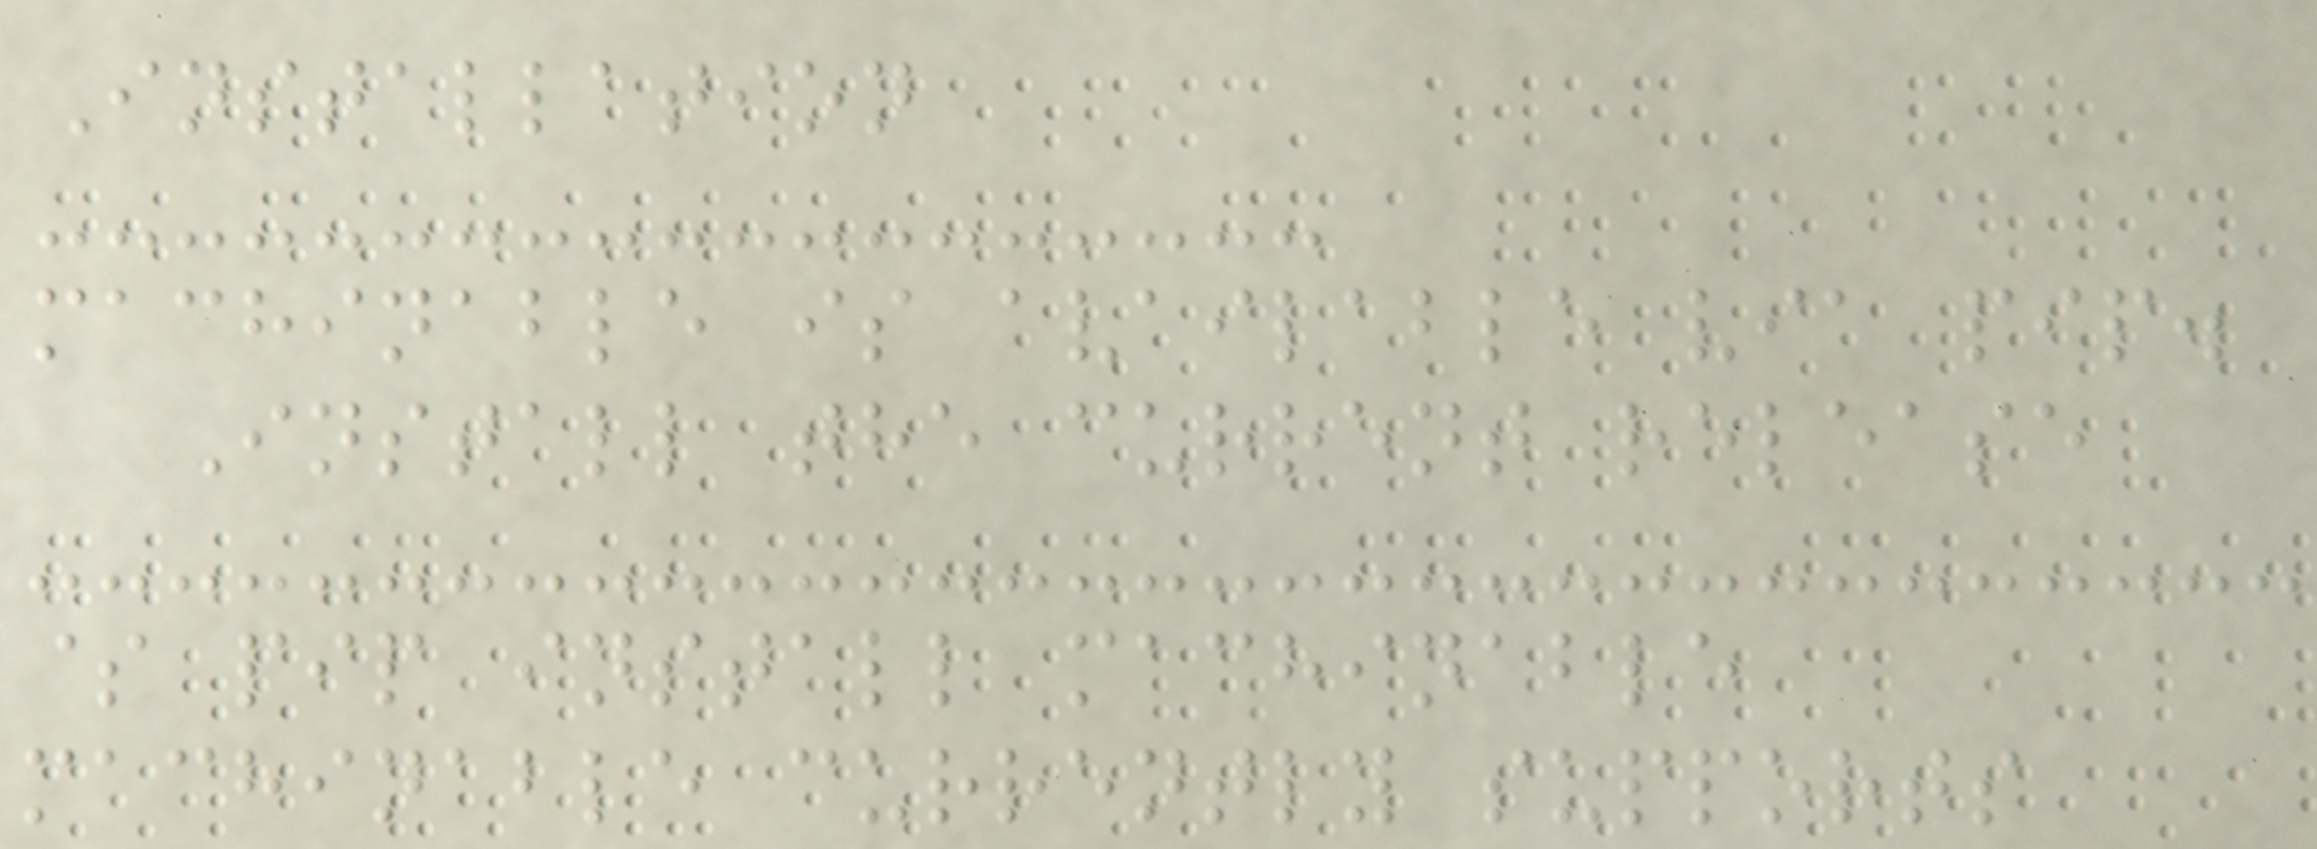Installation
machinable is available via pip.
Install the current release
$ pip install machinable
machinable currently supports
